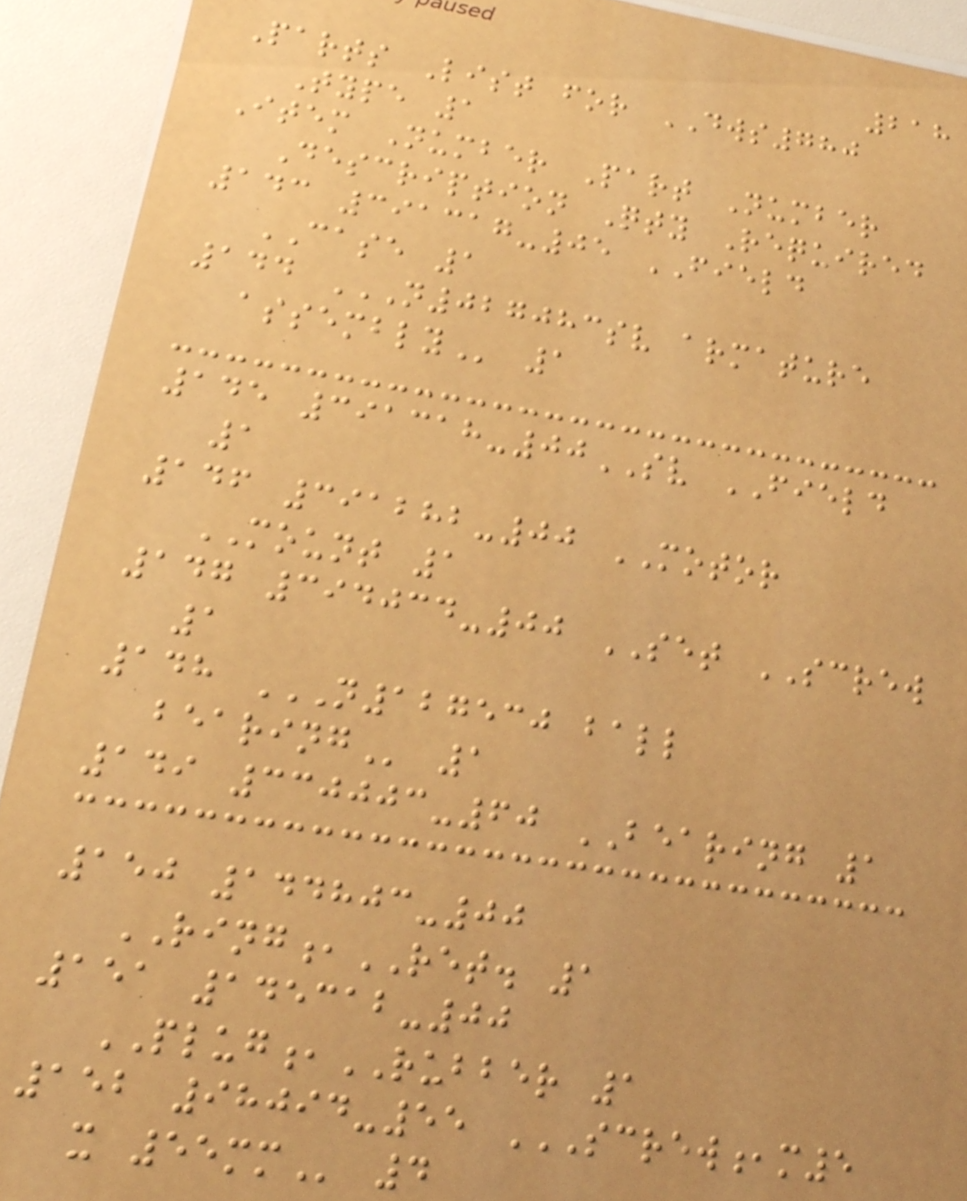218
Parts List for DWS780
Type 1
Item Number Part Number
Description Qty Required
143 391317-05 FIELD
CASE 1
144 N027083SV ARMATURE
ASSEMBLY 1
145 391318-00SV FIELD
1
146 391282-00 MOTOR
MOUNT 1
147 394034-00 SET SCREW
1
148 N127530 BALL
BEARING 1
149 330003-60 BEARING 1
150 144803-00
RING,RET. 1
151 145312-00
PLUG,RUBBER 1
152 98094-55 SCREW,M5
X 55MM 4
